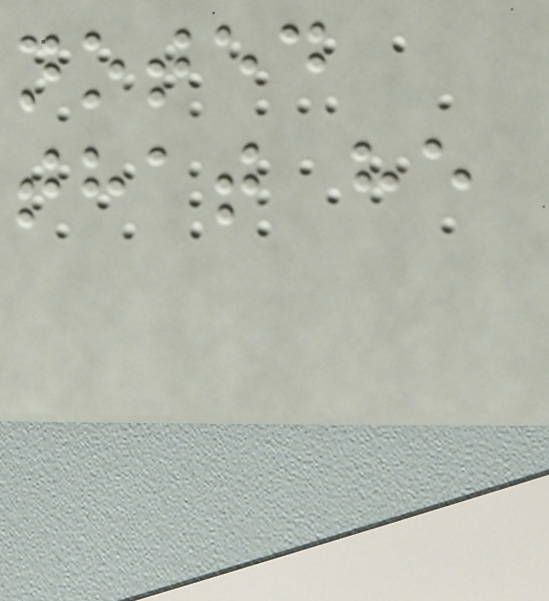noted
that he
